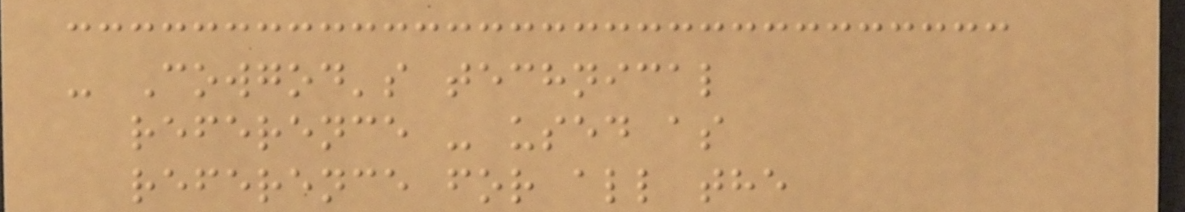- Cowgod's technical
reference - used as
reference for all the
